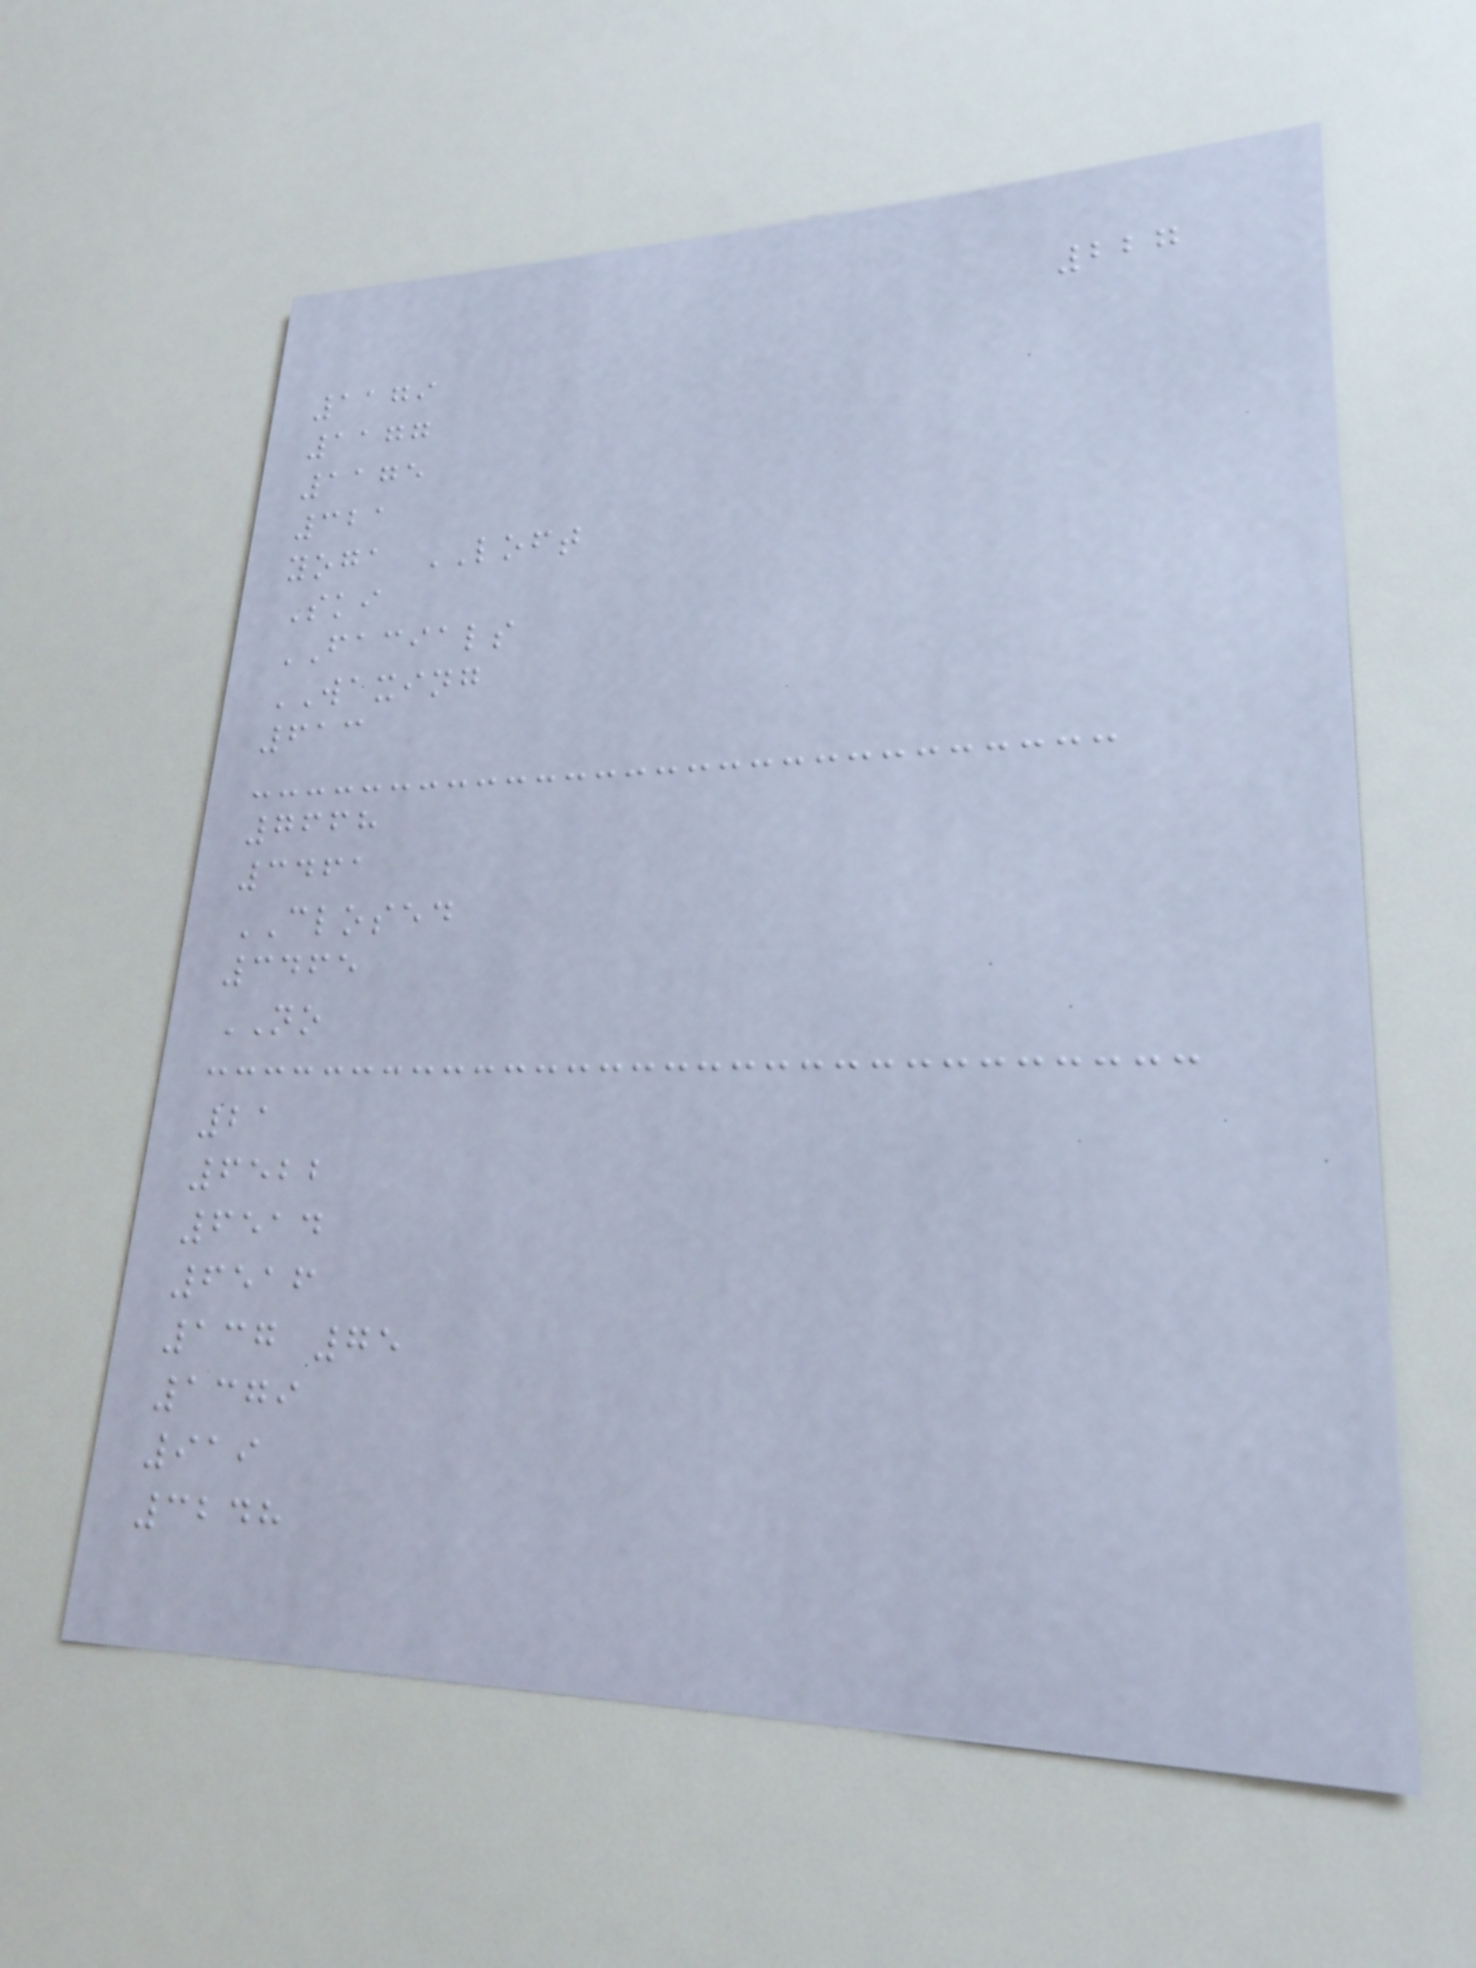227
1179
1177
1175
321
yoga LOFT
Ski
FACIALS
WAXING
613
7668
3461
CLOSED
3465
NO
21
6522
6514
6516
137 75
1379
919
3248
